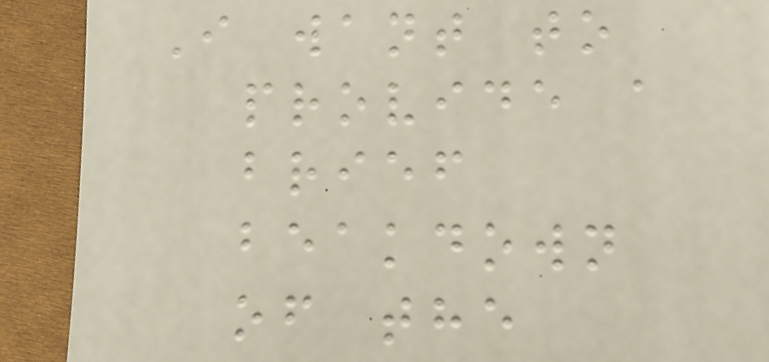I want to
provide a
brief
beakdown
of the
